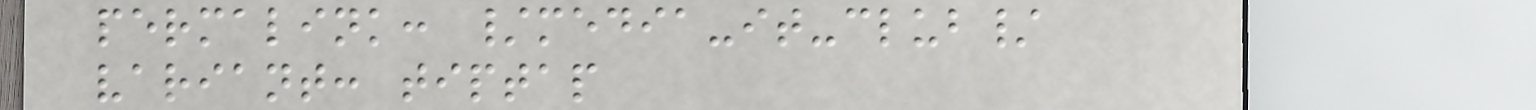permalink: /media-it-club/
variant: tiptap
